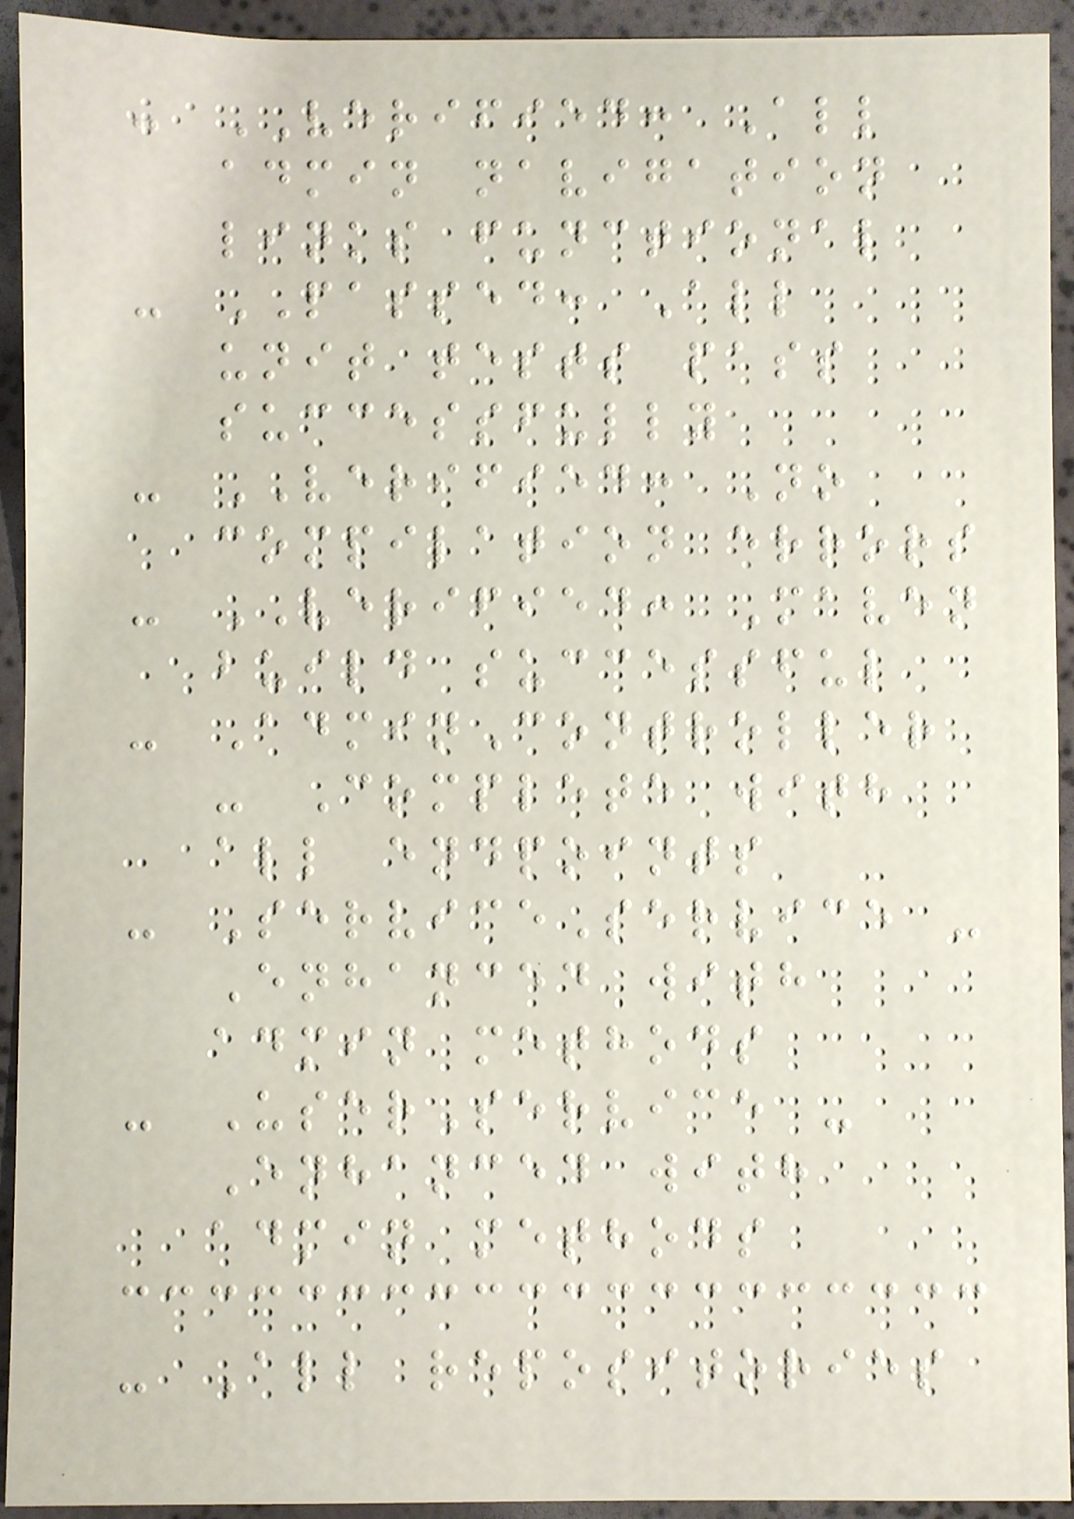- VERIFIED: All
admin navigation
links functional
- PASSED: All
unit tests pass
successfully
- VERIFIED: No
compilation errors
- VERIFIED: Maven
build successful
- AdminController
- Complete with
all endpoints
- ServiceService -
Enhanced with
admin methods
- UserService -
Enhanced with
admin methods
- All repositories
